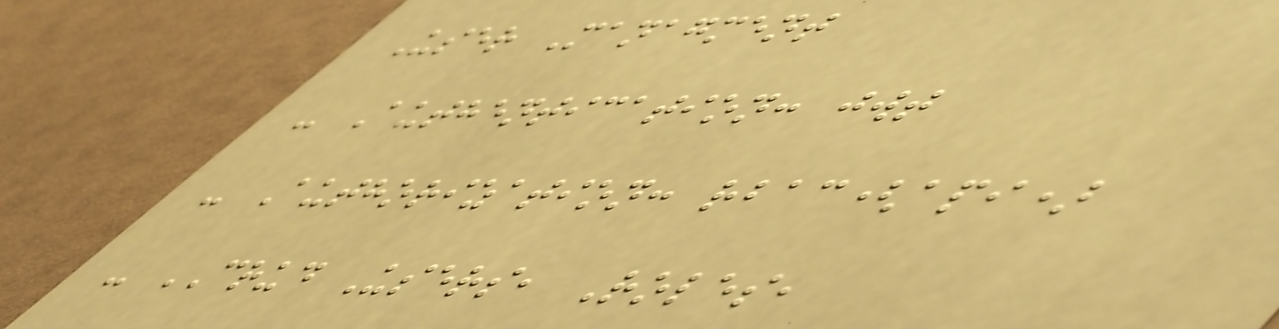User Managment
- Authentication: jwt
- Authorization: rbac(api)
- CRUD Users, Roles,
